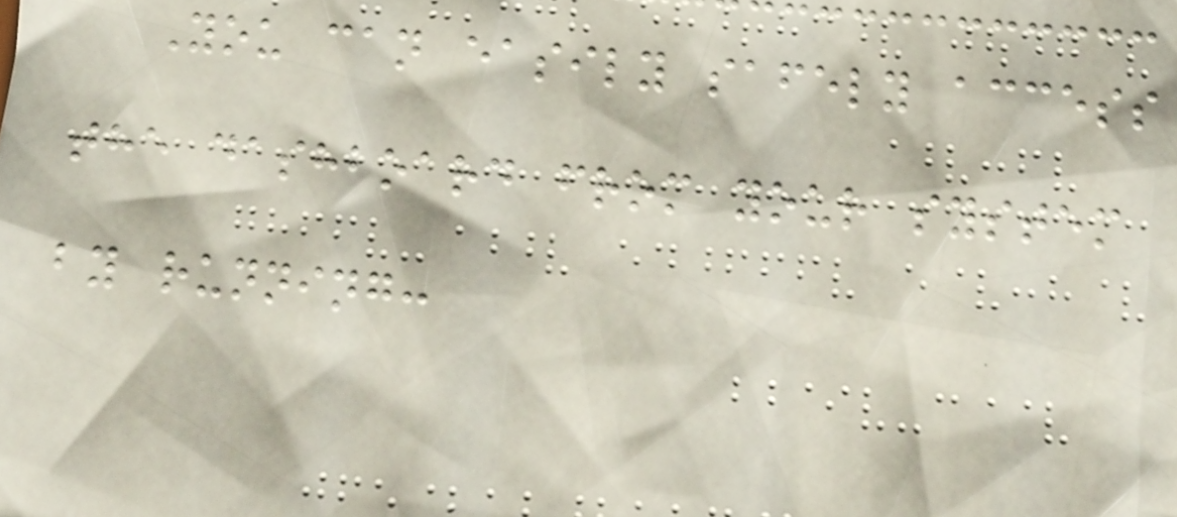You can easily safely access
the dashboard from your system
by running:
